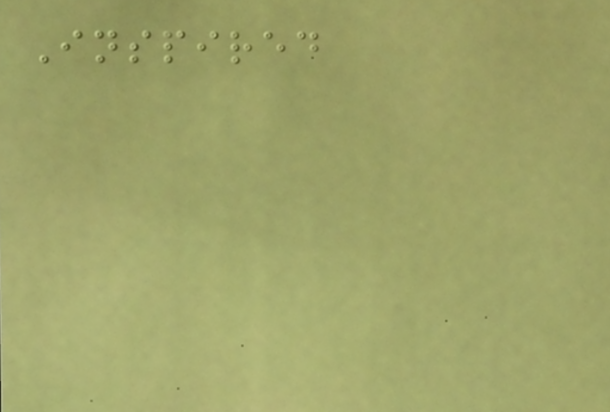Inspired
